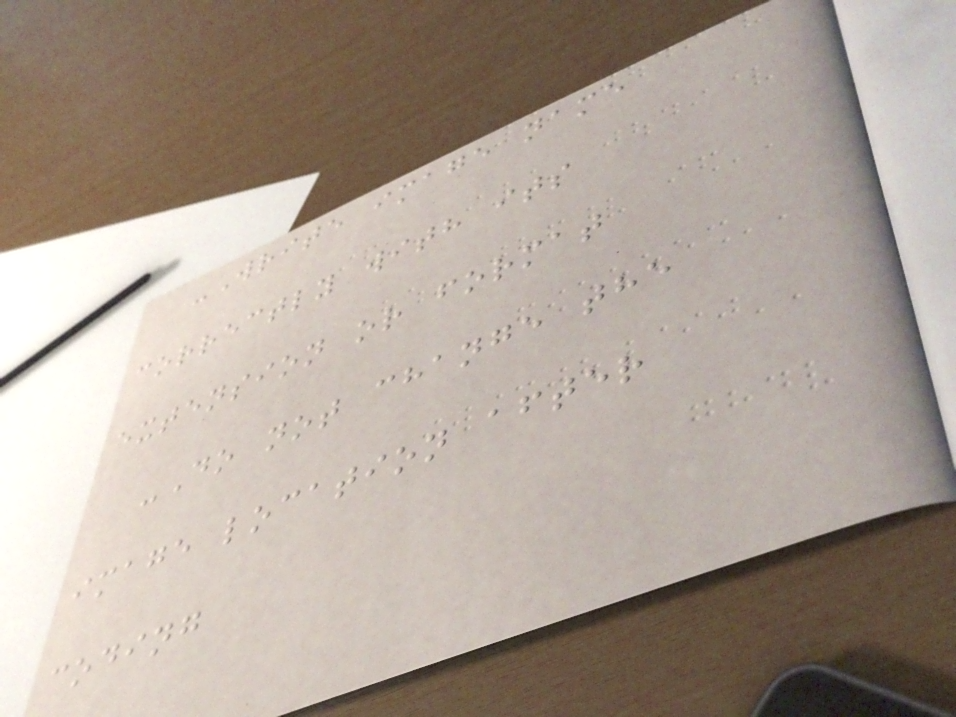-Write image name
correctly with its
extension or format
-Do not change the
image location after
coding
